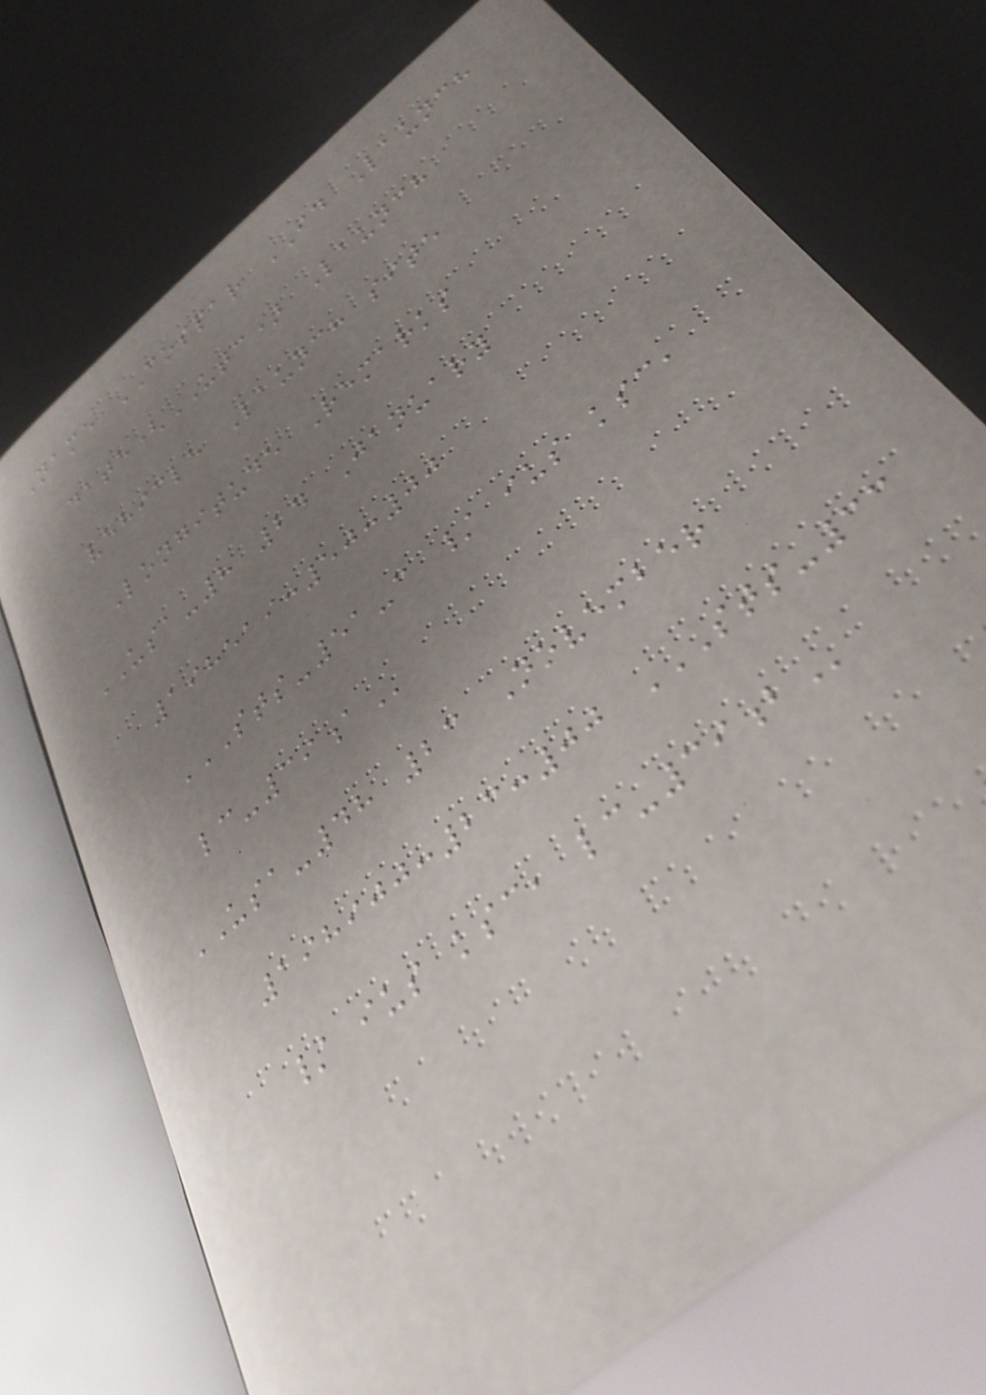Name COSPAR ID Launch
date(UTC) Launch
vehicle Launch site
Longitude Remarks
USA-8 24 January
198519:50:00
STS-51-C / IUS KSC,
LC-39A
USA-48 23 November
198900:23:00 STS-33
/ IUS KSC, LC-39B
